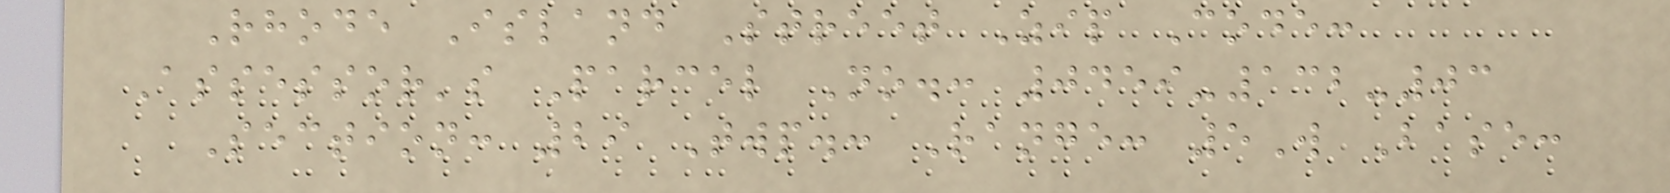Rhode Island Street Zip Code:
Assessor's Parcel No.: 0459-132-03
Section: 29 Twp.: Range: 5W Base:
